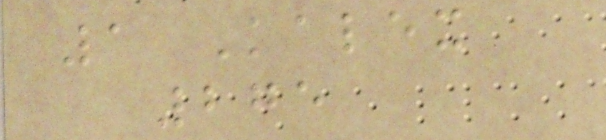1 Kalex
275
